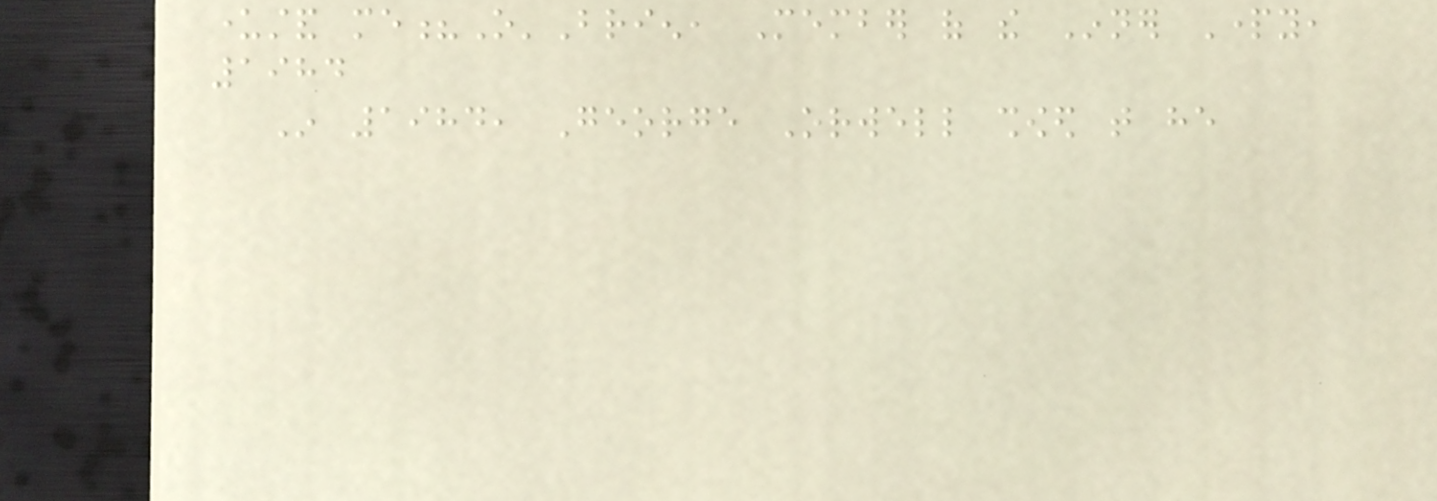understand me?O'Brien, Member of the Inner Party,
1984
In 1984, George Orwell showed that he
